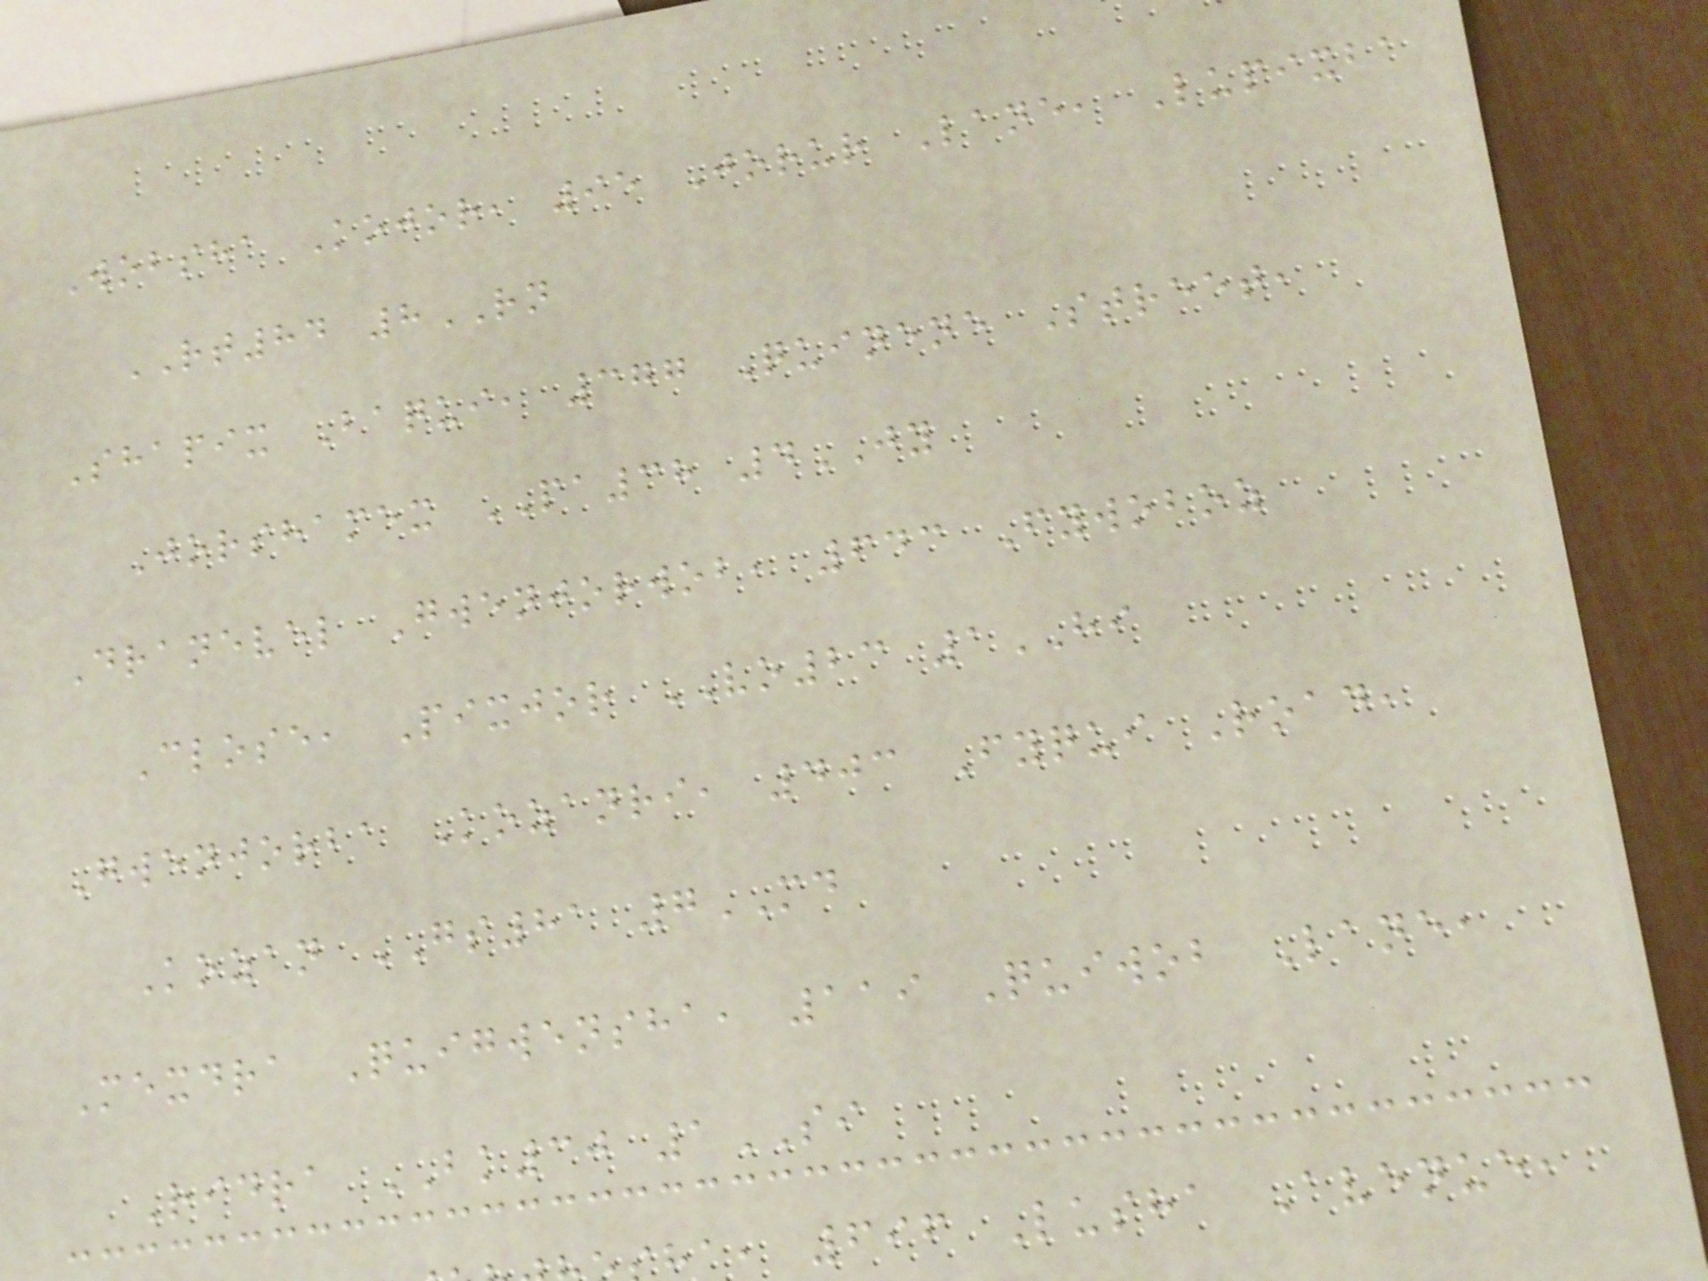Wobsha Kojor, 95 Jorur Lane, Lupixba
RT84 8RN
Shapix Baqui, 377 Quinene Street,
Jorshamex PA38 4JY
Dranevel Gwenjorwob, 643 Fywoboz
Close, Pixjor VO23 1HI
Gwenjorba Kozanri, 403 Fyqui Road,
Kozan GS81 7MD
Mexdra Quigwensha, 119 Quiwob Lane,
Ridra BK30 1SI
a, 696 Lusha Avenue,
